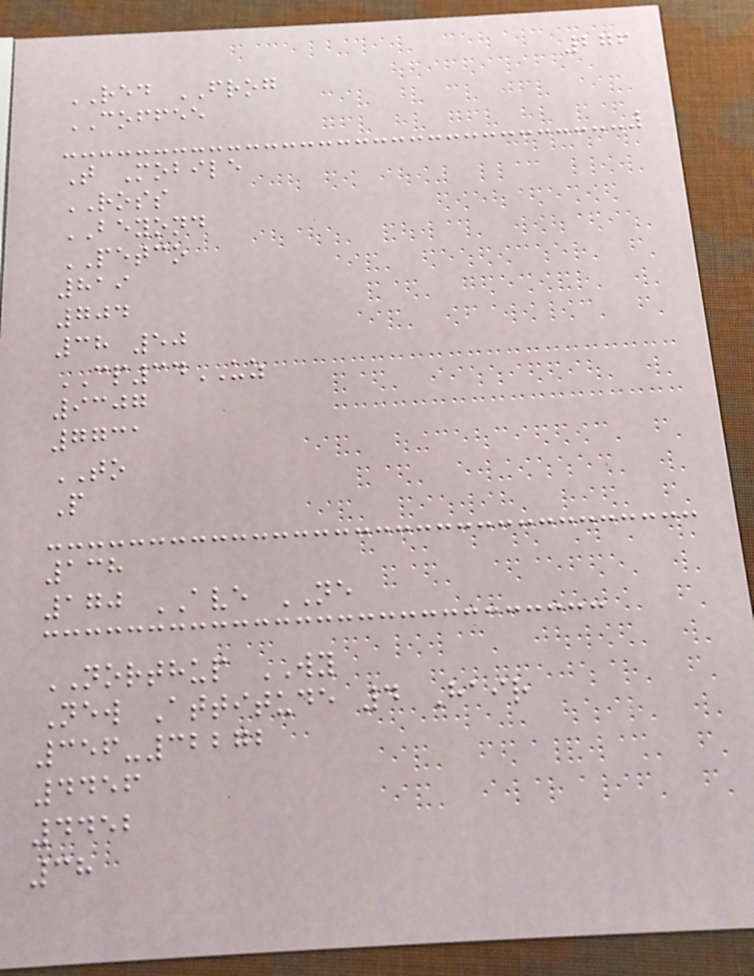276
RED FROG
COFFEE
T Mobile
ROSS
BEYOND
PETCO
819
704
38 50
CP34UZ
9307
7731
TO
P
138
170 AVE NE
NORTHUP WY
New Attitude 4 Hair
356-32272
4456
4452
38
